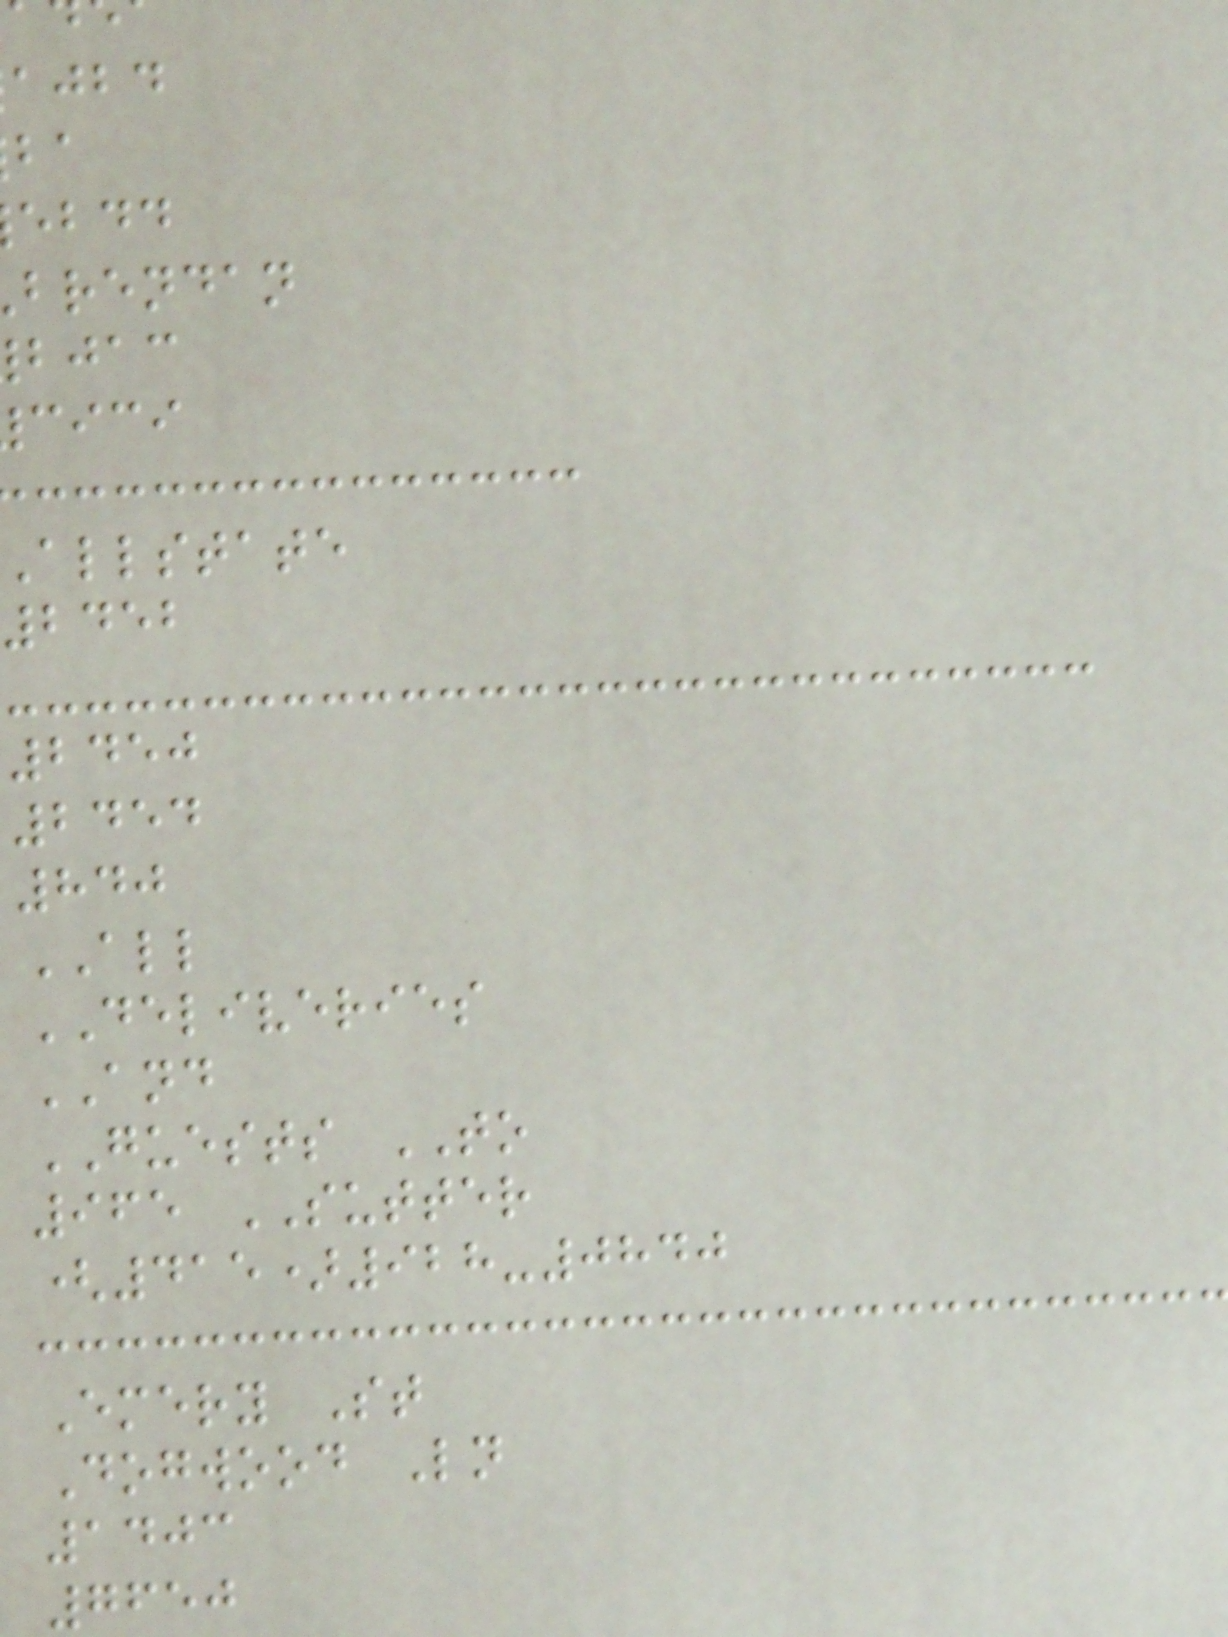ajbd
ebdd
brendan
bjac
cici
allstate
2452
2450
2454
840
ALL
DELIVERIES
AND
GUESTS TO
965 SUTTER
(415)928-0840
Emery St
Dogwood Ln
1403
7650
